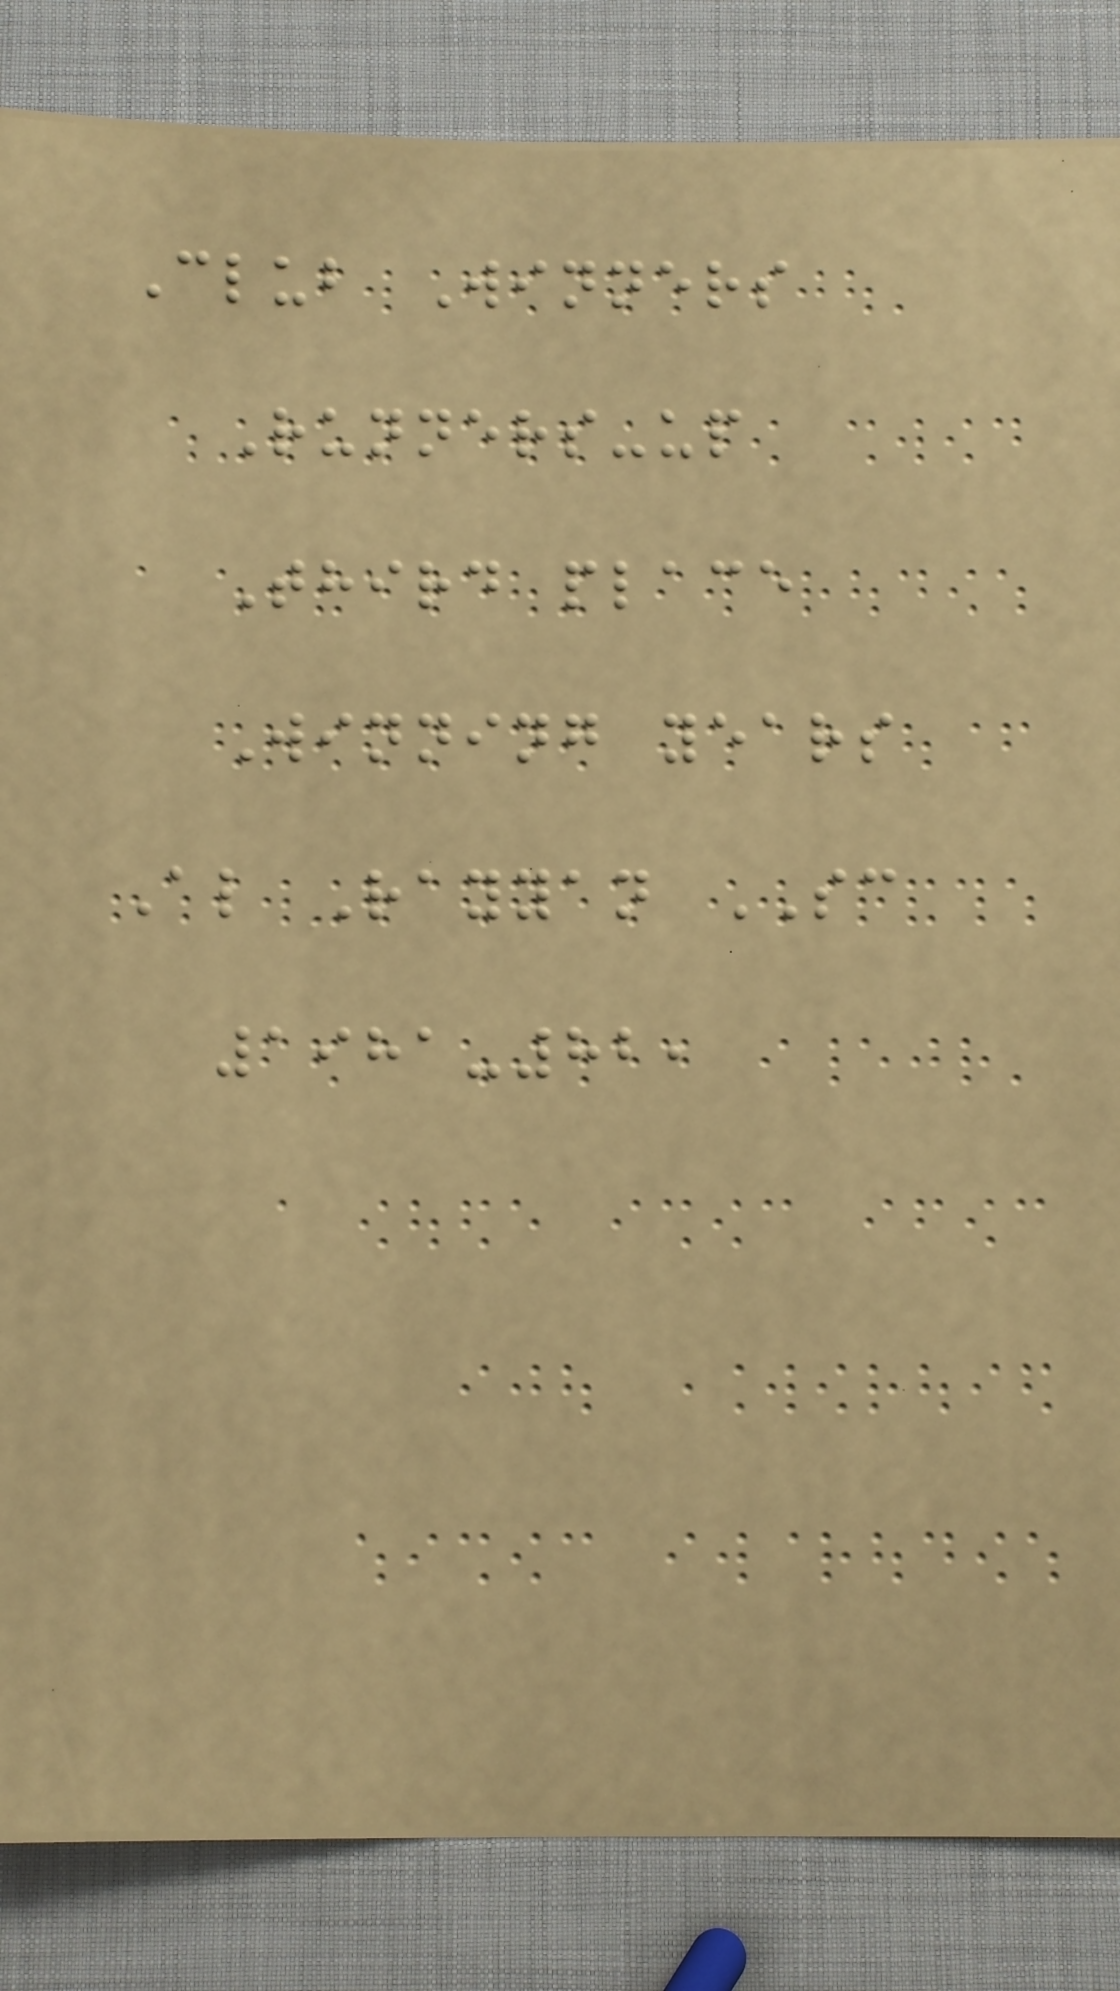Club Winners
Runners-up
Third place
Winning years
Al Rayyan SC
1981-82,
